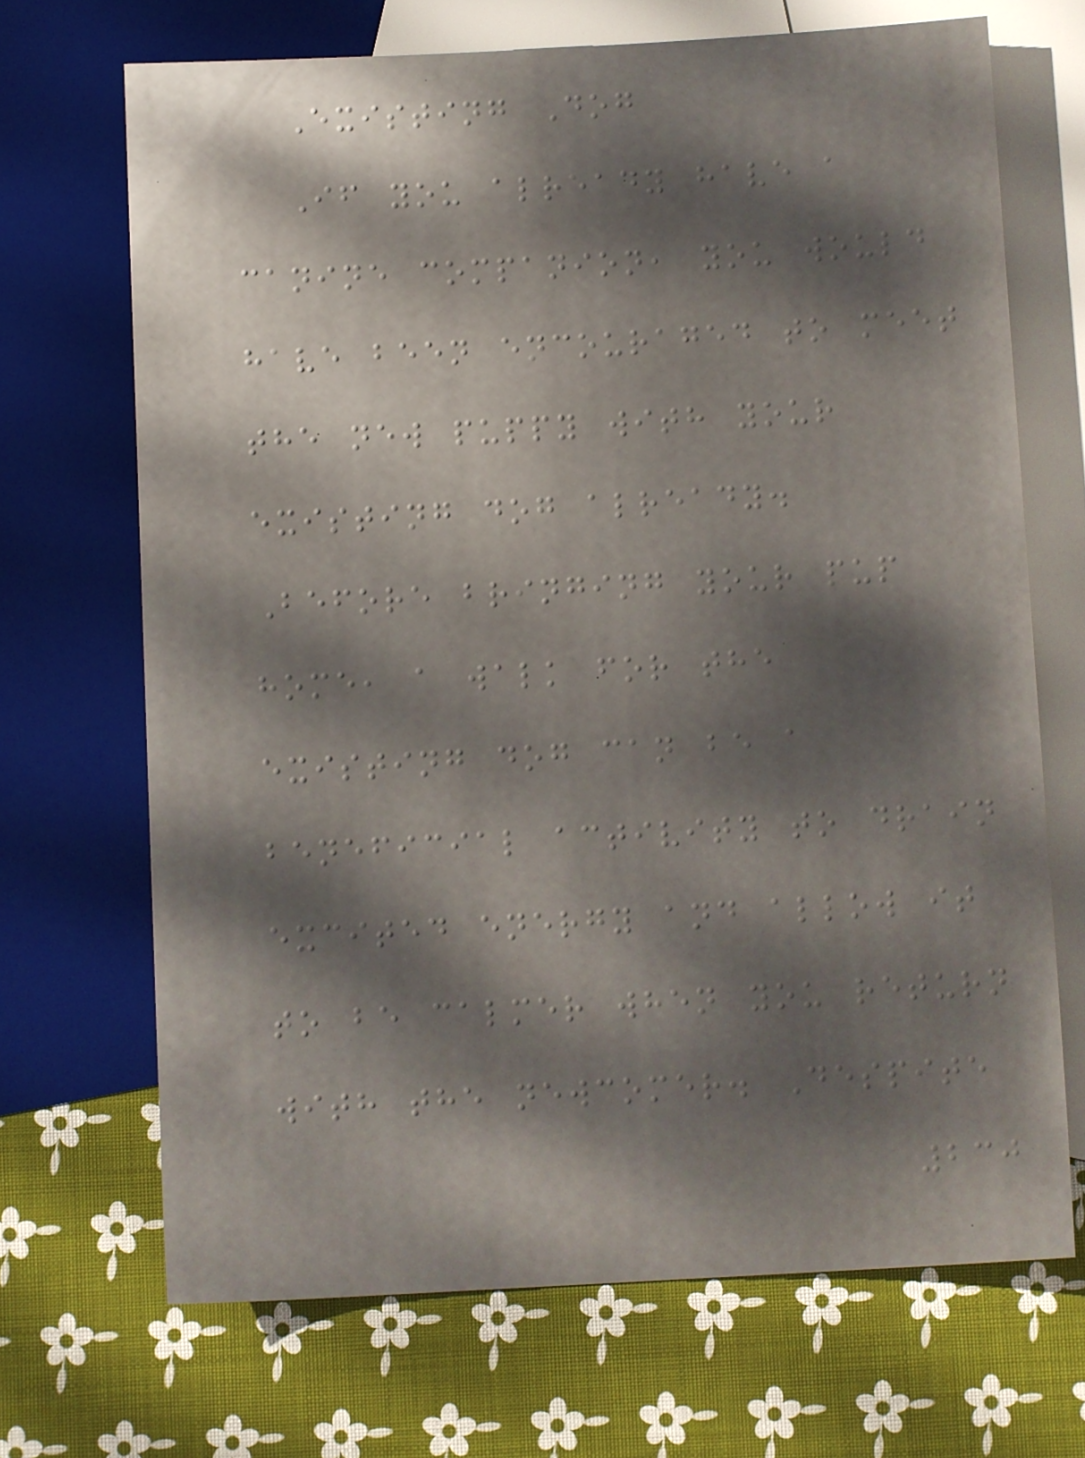Existing Dog
If you already have a
canine companion, you would
have been encouraged to meet
the new puppy with your
existing dog already.
Before bringing your pup
home, a walk for the
existing dog can be a
beneficial activity to drain
excited energy and allow it
to be calmer when you return
with the newcomer. Despite
230
